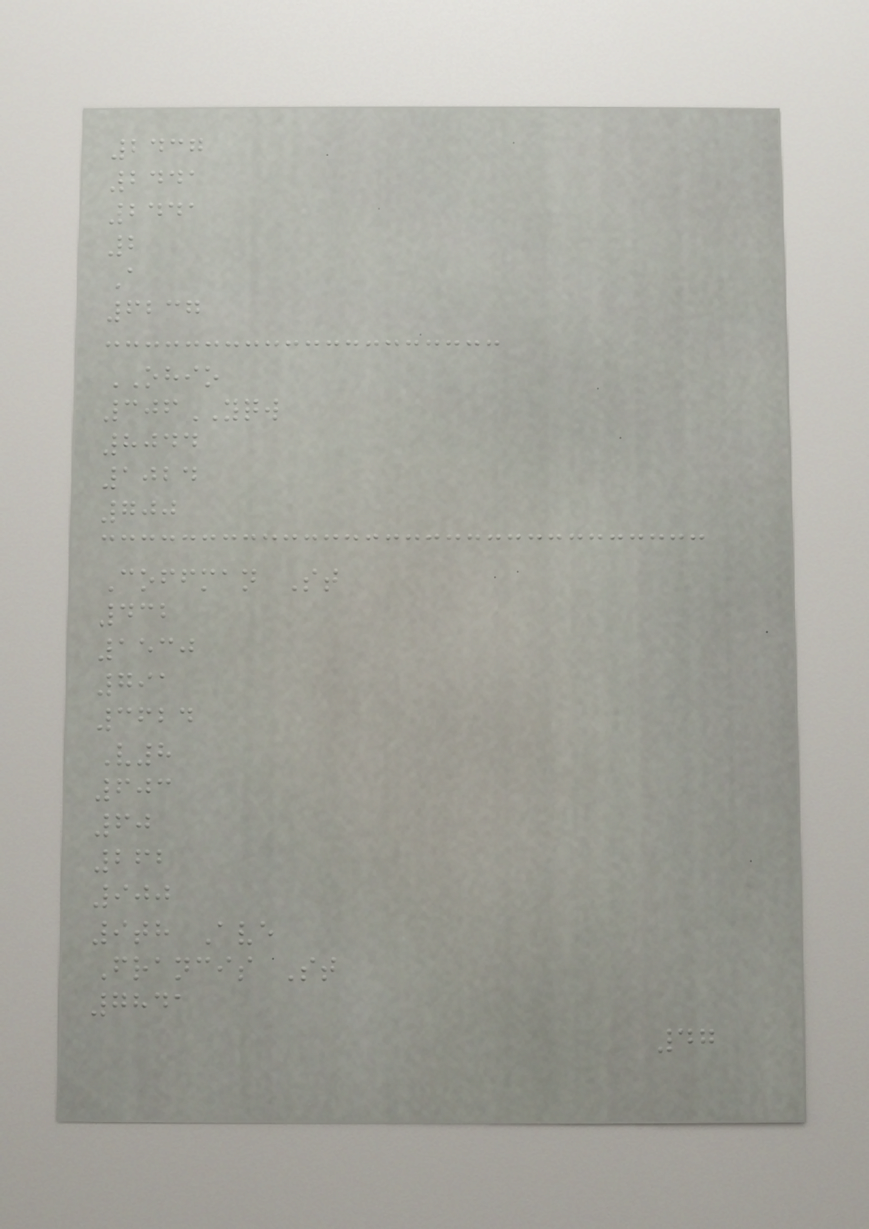2437
2441
2441
2
A
6237
OHIO
306YQW
8044
1024
700
Coffman St
432
1530
791
3624
V8
603
60
262
900
9th Ave
Francis St
7841
47
